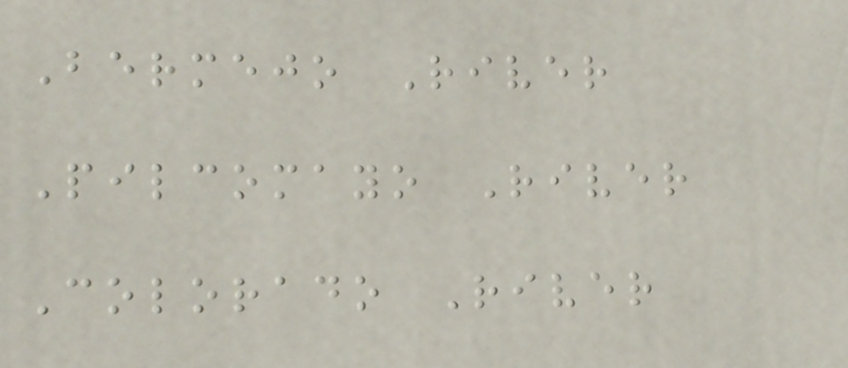Bermejo River
Pilcomayo River
Colorado River
